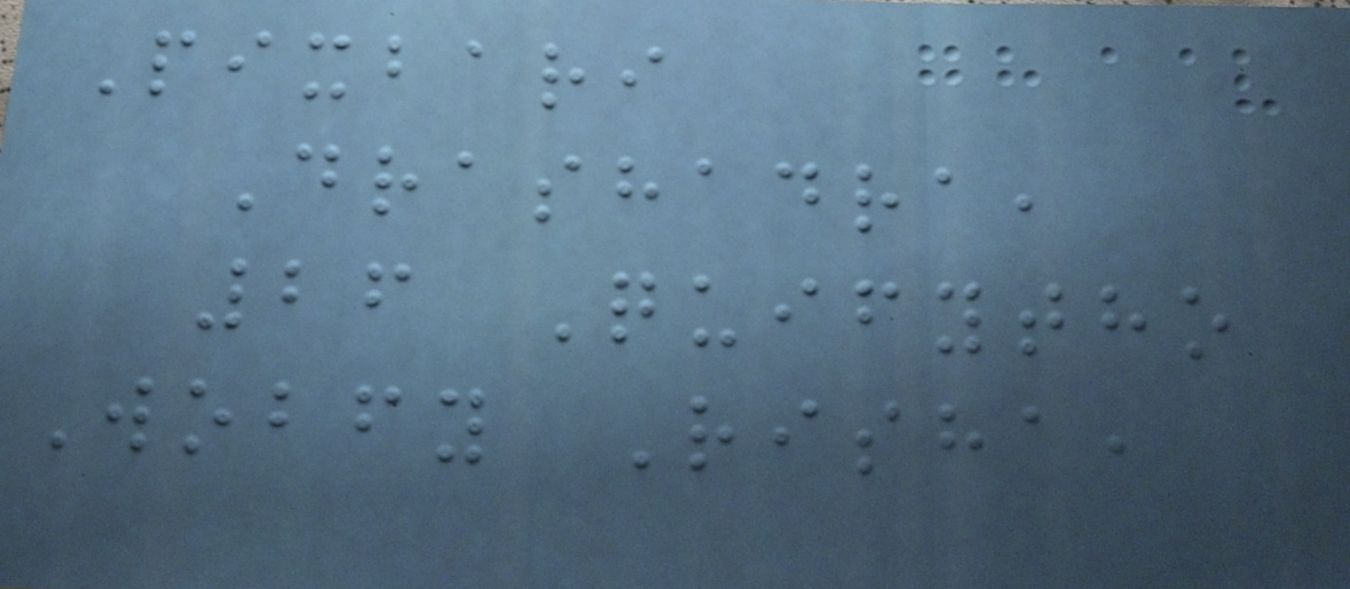Pixbari
Drashadra,
26 Quifytho
Wobfy Risha,
